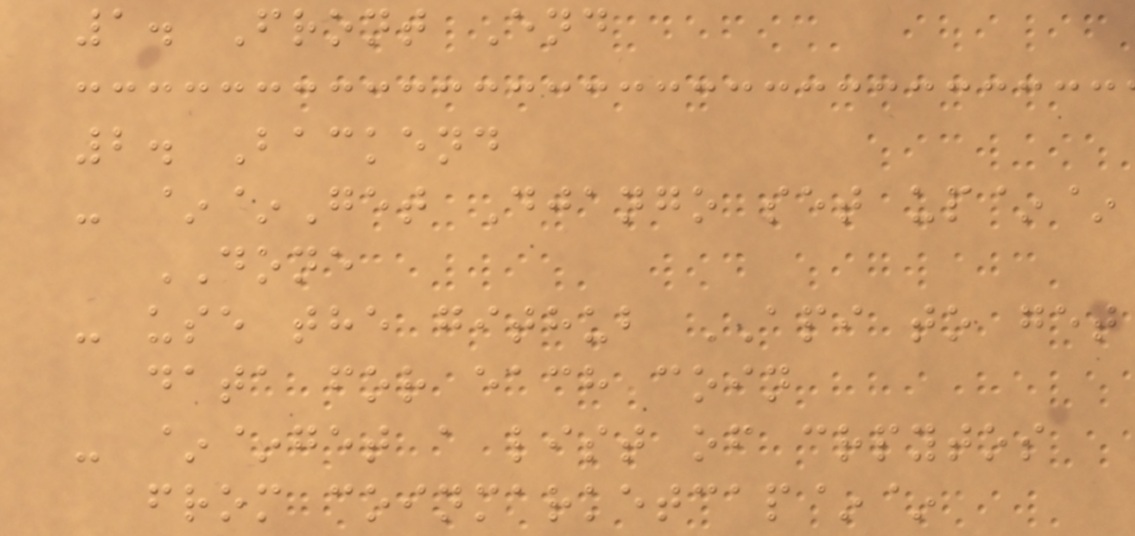1. Front End
2. Backend
- ~~Get Django set up~~
DONE
- use the github API to get
data for each coin
- ~~get a list of crpytos
from coinmarketcap~~
